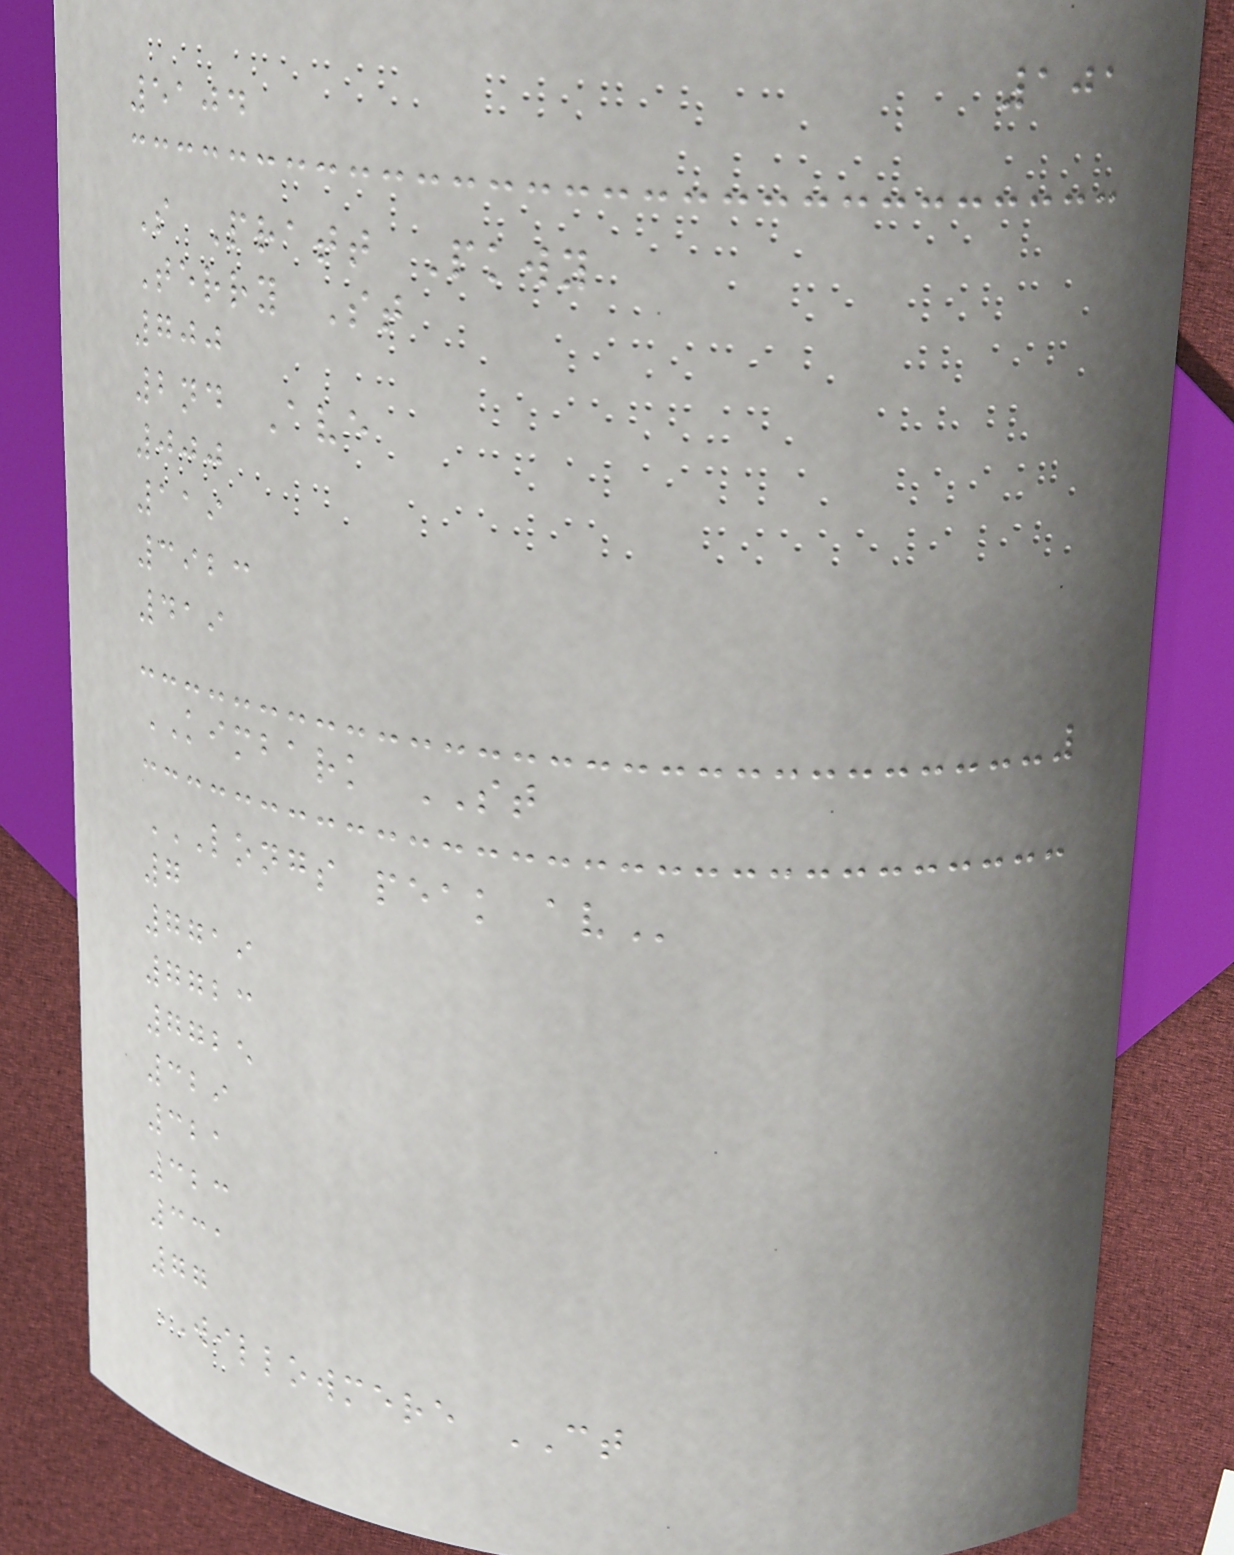101
5104
S Pratt Pkwy
Terry St
700
2nd Ave
000
119
3923
419
KIMBARK ST
LONGS PEAK AV
7
7719
7723
7725
329
321
323
331
77
WILLOWMERE CT
